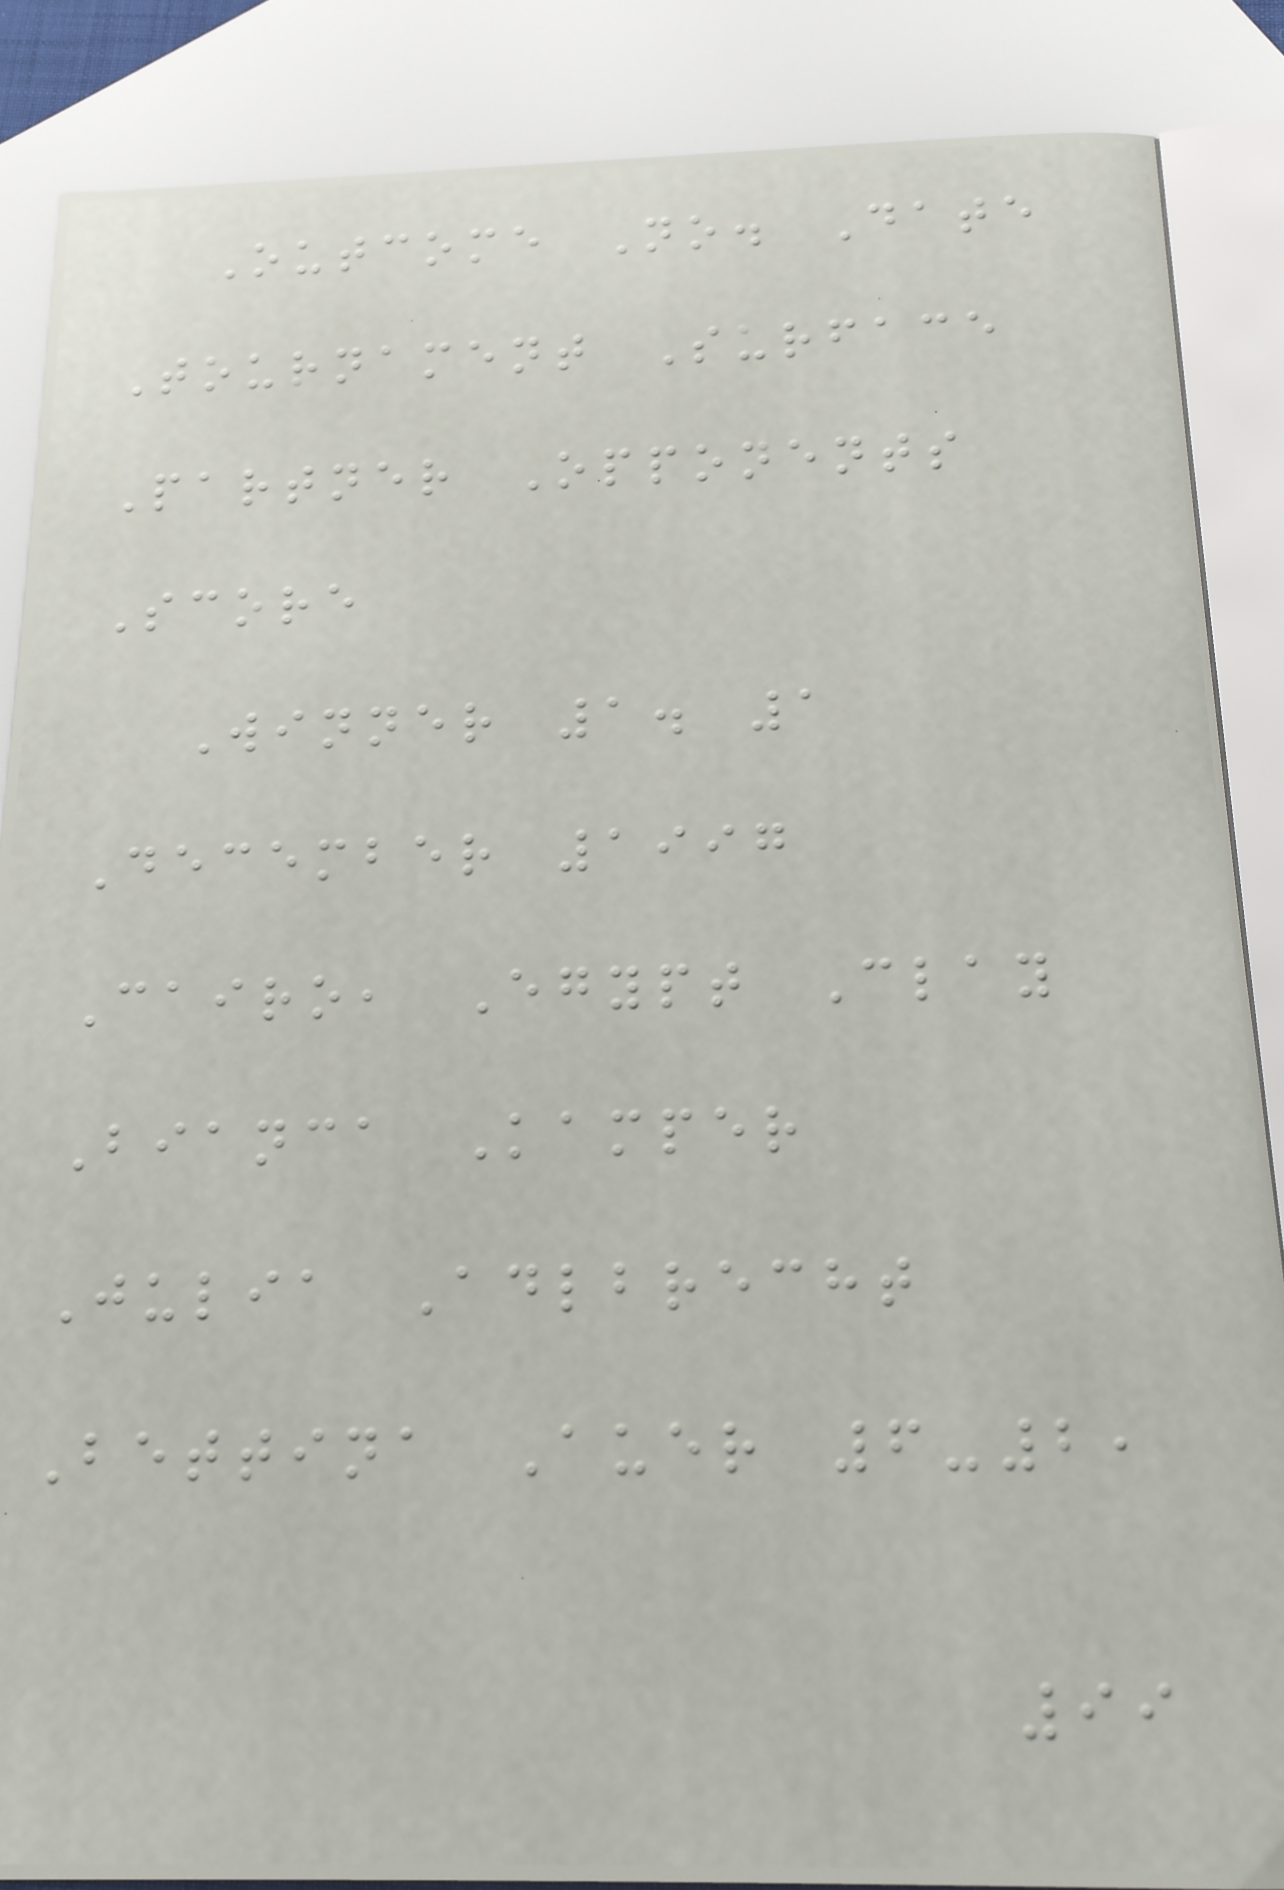Outcome No. Date
Tournament Surface
Partner Opponents
Score
Winner 1. 1
December 1997
Cairo, Egypt Clay
Bianca Kamper
Julia Adlbrecht
Bettina Auer 6-2,
99
